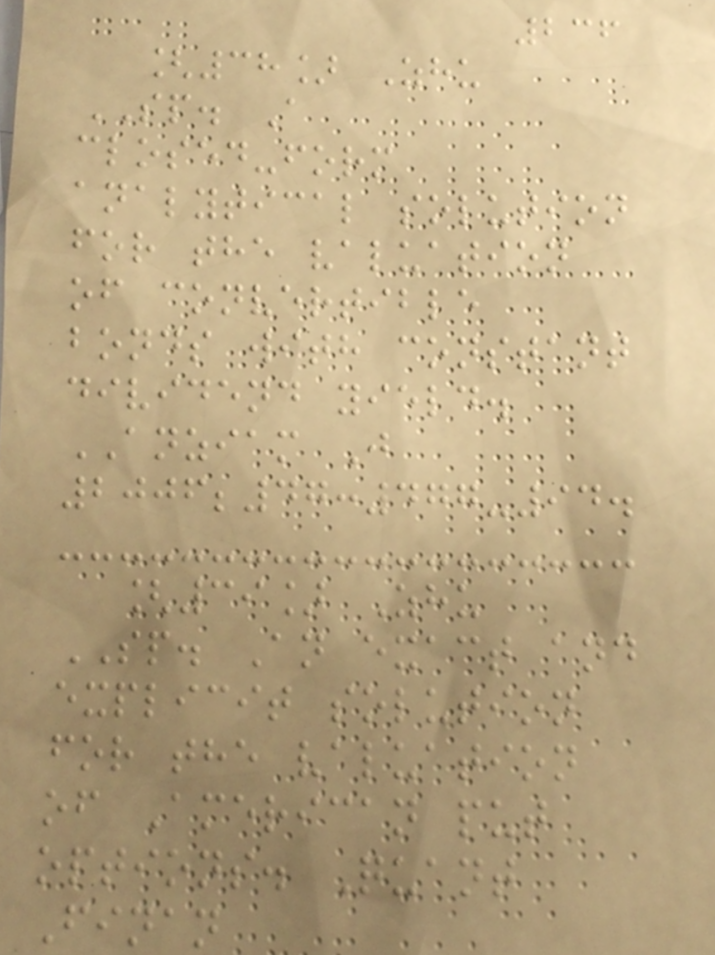236
[38] Zhu
SP. A
closed-form
analytical solution
for the valuation
of convertible
bonds with constant
dividend yield.
ANZIAM J
2006;47:477-94.
[39] Zhu
SP. An exact and
explicit solution
for the valuation
of American put
options. Quant
Finan
